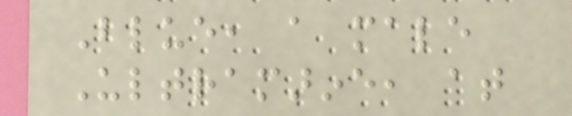Blue, a male
Ultramarine, at
